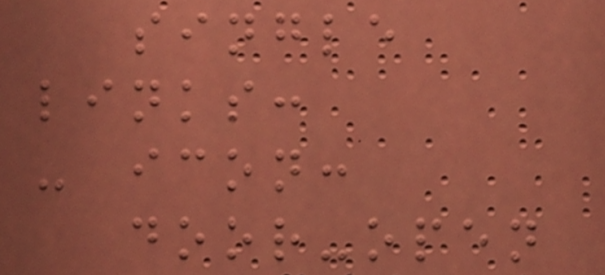single
links:
- icon:
door-open
